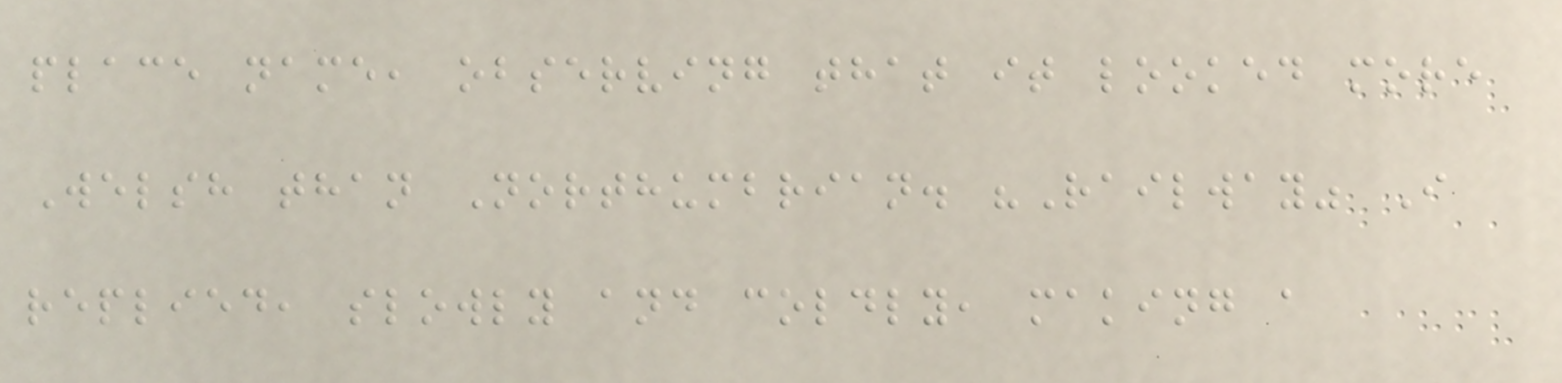place name, observing that it looked more
Welsh than Northumbrian. "Railway" I
replied, slowly and coldly, making a
